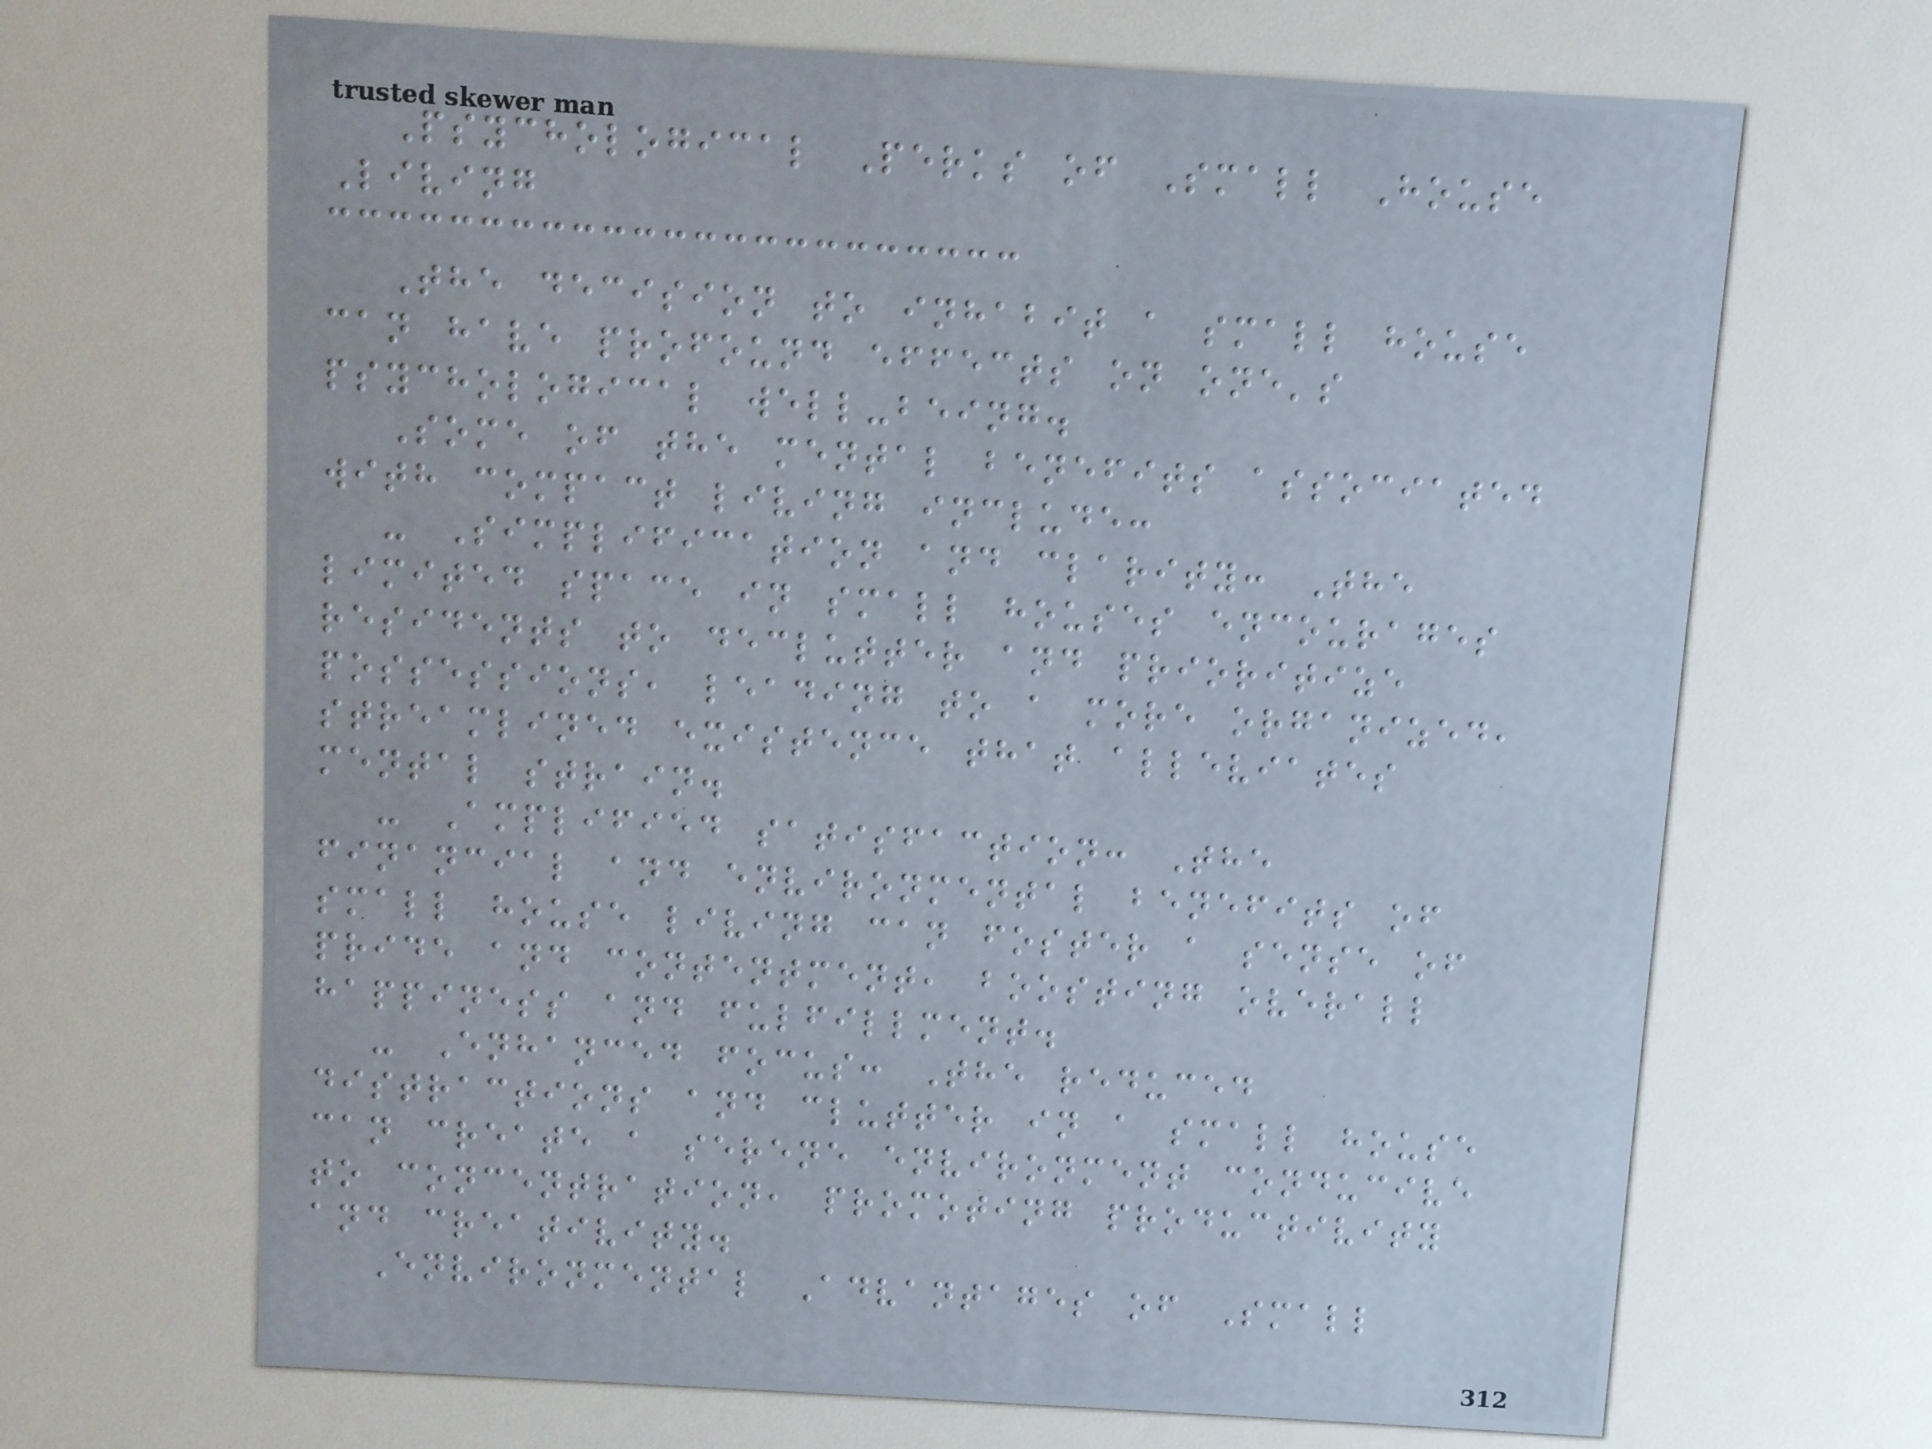Psychological Perks of Small House
Living
The decision to inhabit a small house
can have profound effects on one's
psychological well-being.
Some of the mental benefits associated
with compact living include:
- Simplification and clarity: The
limited space in small houses encourages
residents to declutter and prioritize
possessions, leading to a more organized,
streamlined existence that alleviates
mental strain.
- Amplified satisfaction: The
financial and environmental benefits of
small house living can foster a sense of
pride and contentment, boosting overall
happiness and fulfillment.
- Enhanced focus: The reduced
distractions and clutter in a small house
can create a serene environment conducive
to concentration, promoting productivity
and creativity.
Environmental Advantages of Small
